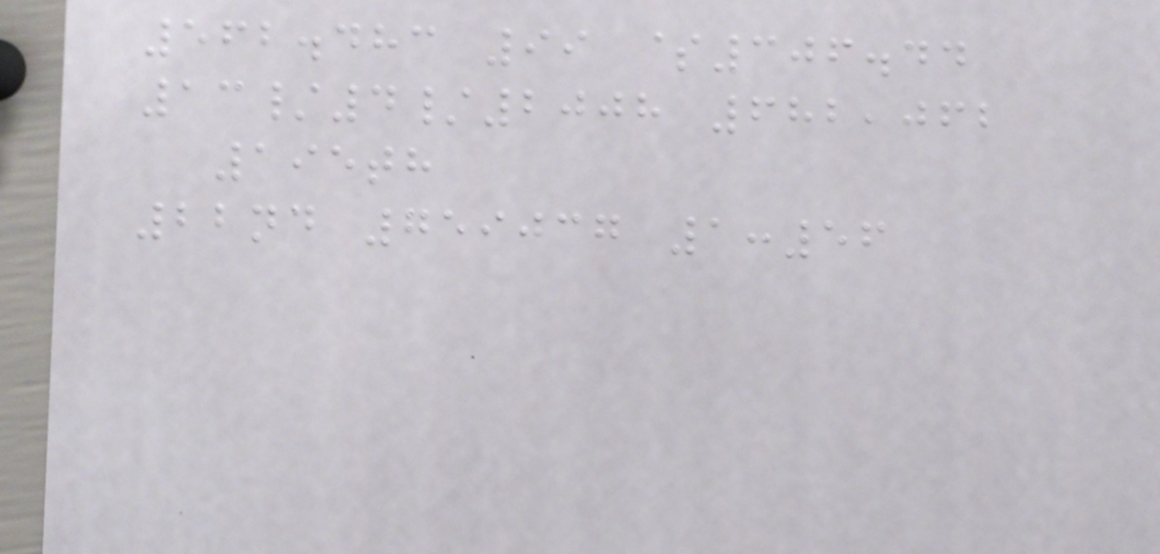562.483 99 $306.44
13/4/2008 682,062
195th
22nd 759037 1:56
